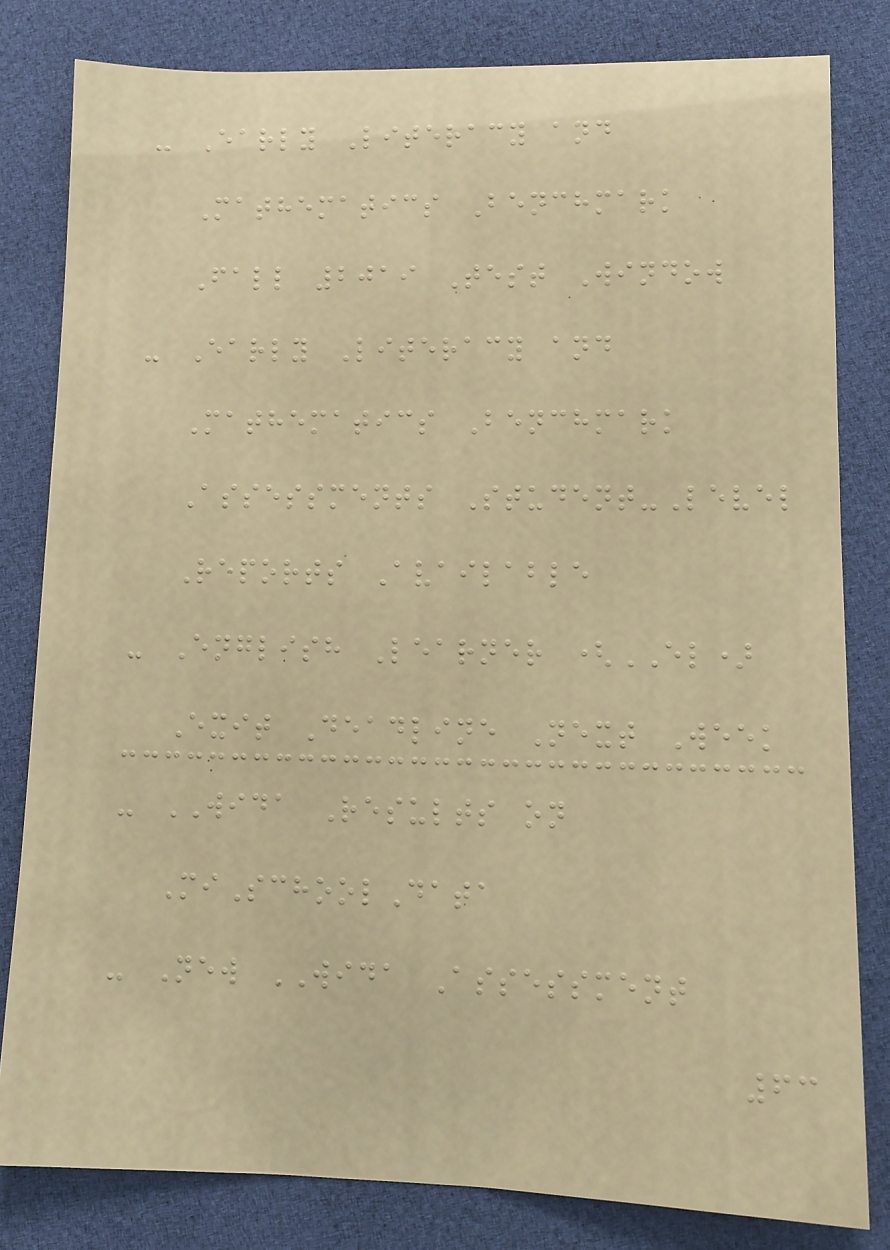- Early Literacy and
Mathematics Benchmark
Fall 2019 Test Window
- Early Literacy and
Mathematics Benchmark
Assessments Student-Level
Reports Available
- English Learner (EL)
Exit Deadline Next Week
- WIDA Results on
MiSchoolData
- New WIDA Assessment
63
